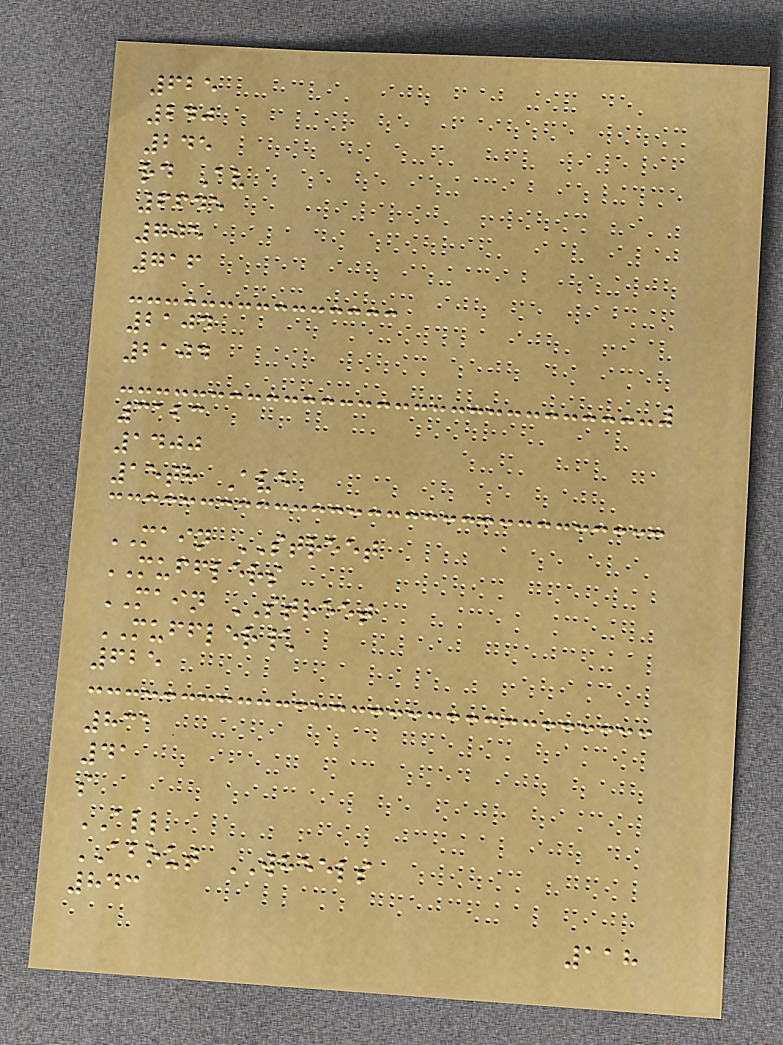625
240
245
rd Av
6645
705
716
2104
2104
3123
1400
15th Ave
MAIN STREET
MUFFLERS
MAIN STREET
MUFFLER\
625
831
41
s
ALL
ABOUT WHEELS
843
118
